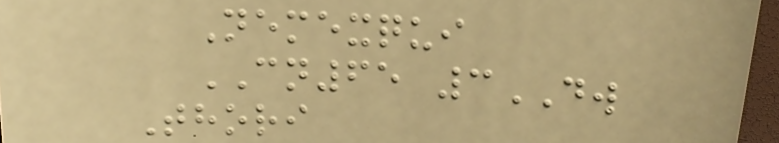Nemexqui
CN65 3DW
Thori
